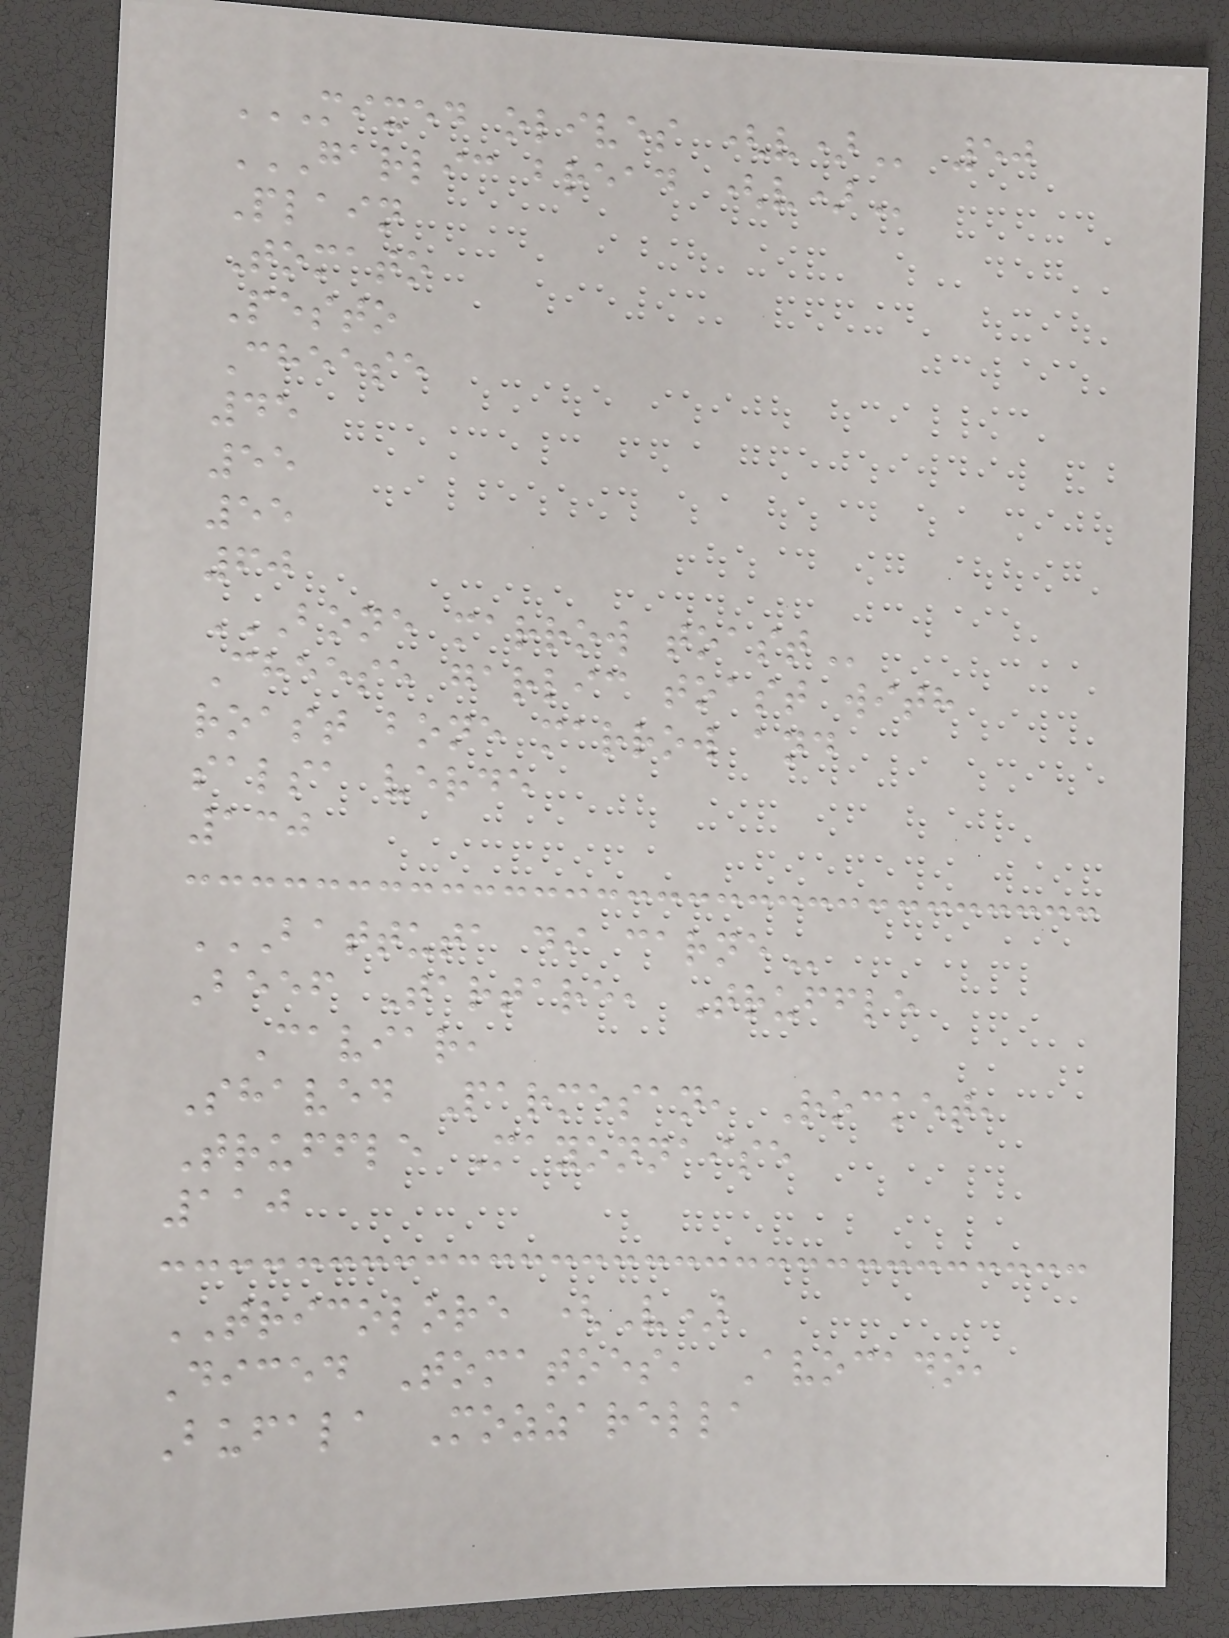MIXED OLIVES (V) 50
GARLIC BREAD (V)
Plain
Tomato
Pesto
Cheese
45
55
55
60
BONE MARROW TOAST
Cheese garlic toast with
roast bone marrow and
salsa verde
130
BATTUTA DI CARNE
Beef Tartare, Truffle
Caviar,
Shaved Parmesan, Rocket,
Truffle Mayonnaise
110
TRICOLORE (V)
Diced Tomatoes, Avocado,
Bufala Mozzarella
